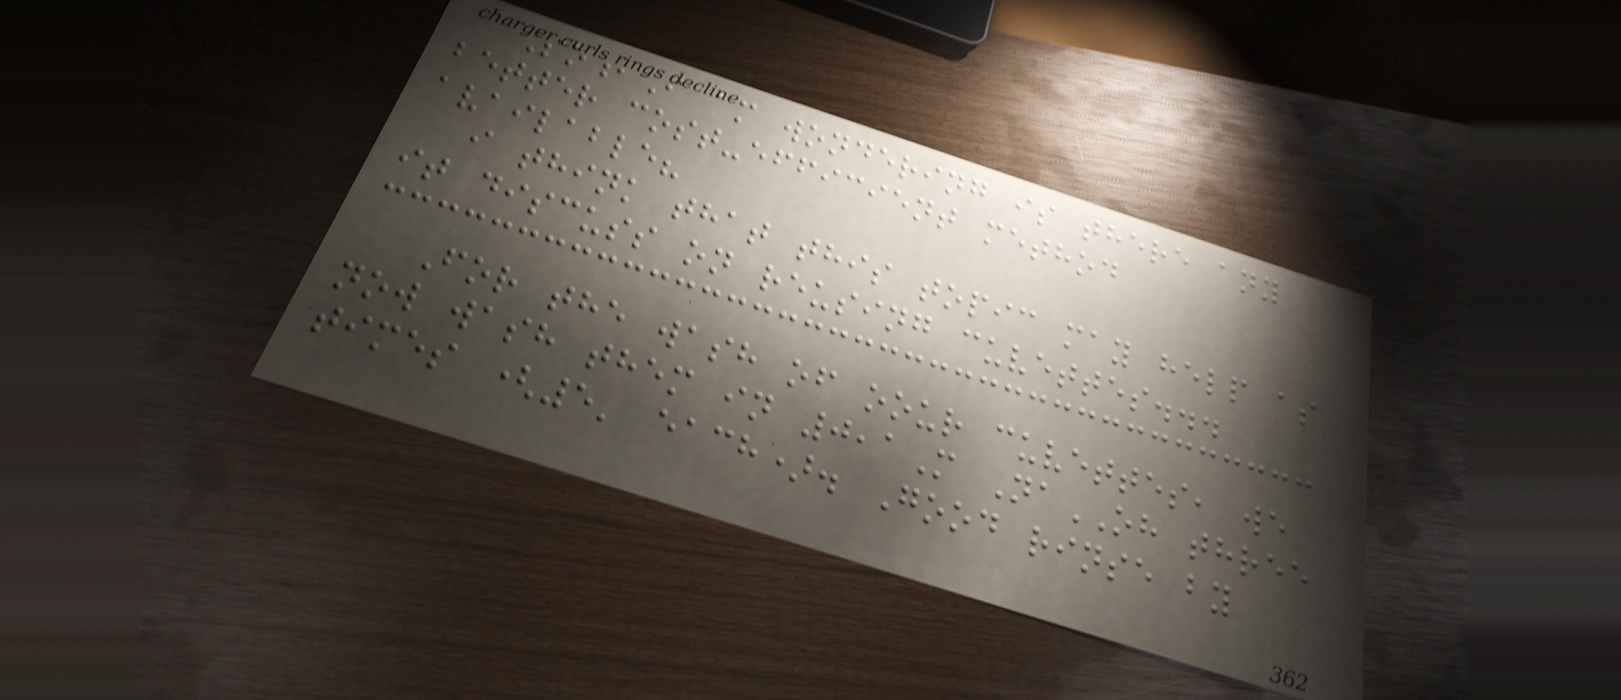So,I am wondering is there any
better cost-efficient method
available?
i think that this topic may help as
it discuss on reusing cuvettes...
For the wash of oour cuvettes, we
now wash them in 0,1M NaOH three
times (5' each). Good rinse by
